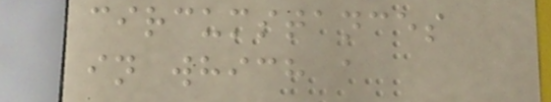circumstances
in which a
